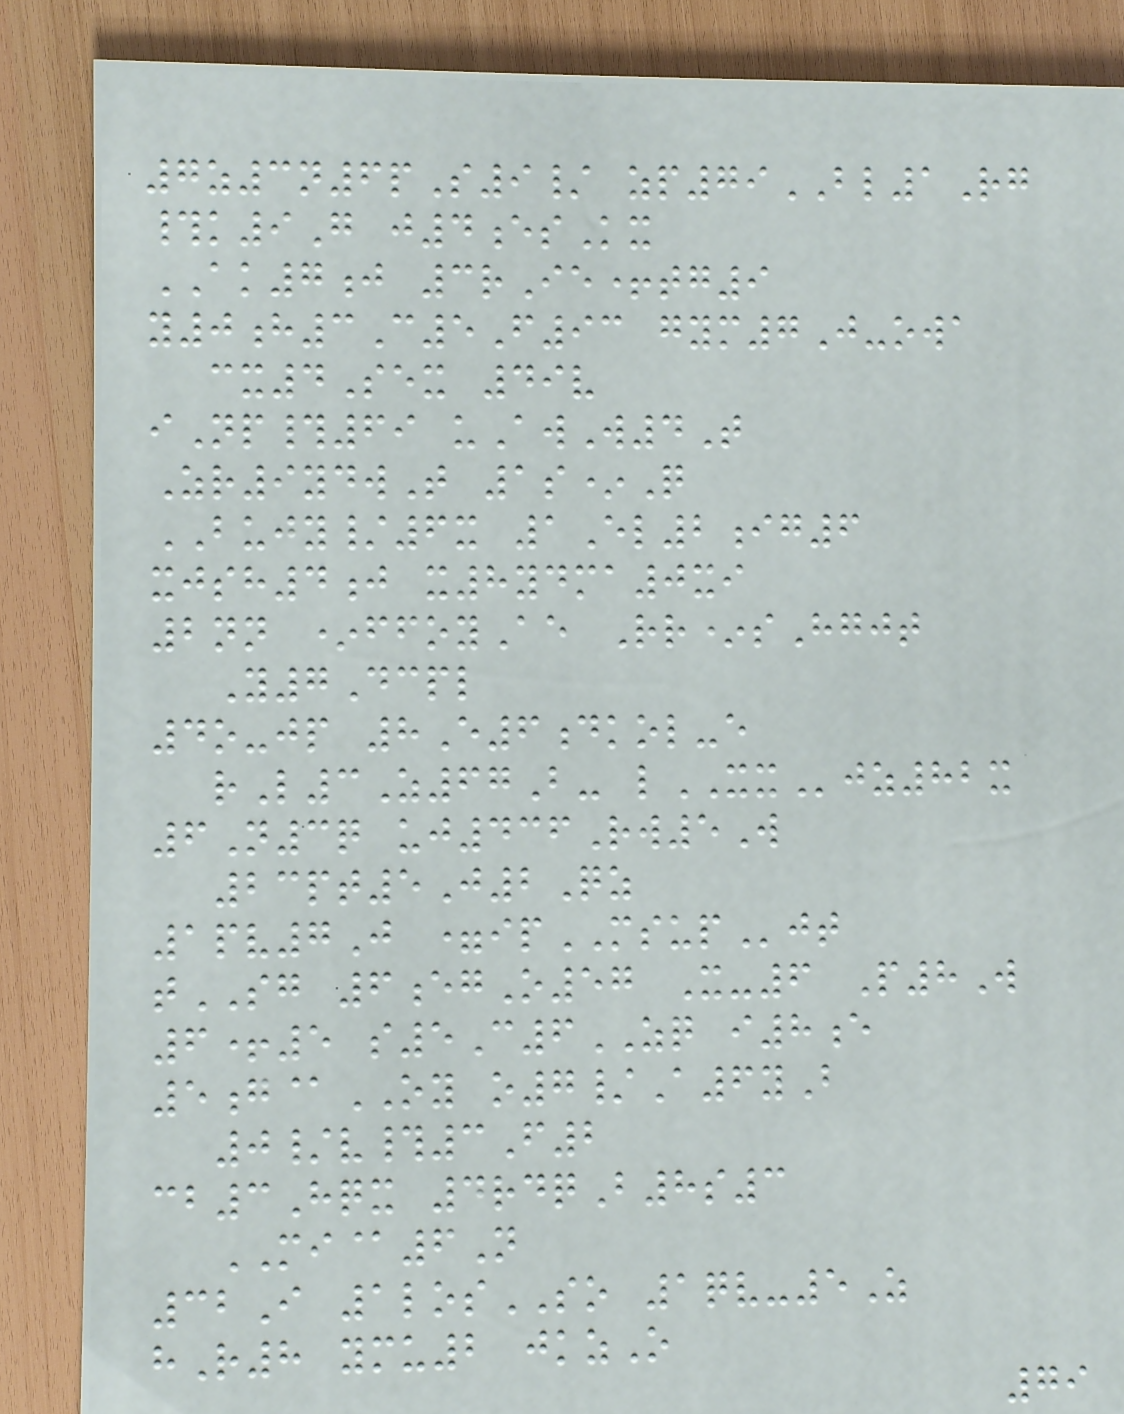7z3n6pS9/ zp79BL1Rg
#k9G j4esKx
AK7j 3rIe+tg9
y0h3C5F93 gym7J-owa
cx4Sex 49v
iNp#69 uAwW4T
Zr9ydwT 1s*Q
BUJY/6x 1El2ig6
xjsh4j x8ydma0xi
2nn *ffoyAe Rr*sHgjt
Y7Dcpl
4o-jp 8E6dkol-e
rL3Z67B- lXXjz82x
6N3q uj436Rw5W
23pt5J2Qz
1pv7J =ipMSUPjt
tSG 6egO57 X-6 P8W
6+5 s5C6ZQ i8e
5g@OY o7/A6yB
0/v#3F2
cb3Hqx 4rdqB8s3
MI@6N
32I 1losSO 1qv-5Z
hR8 ymu2 jkzO
79
